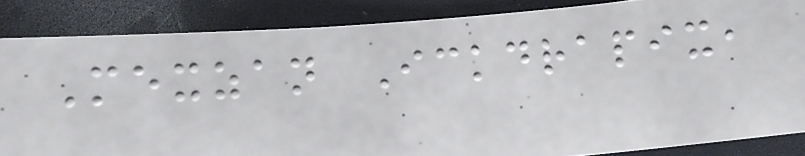Mexzan Ickdrapix,
